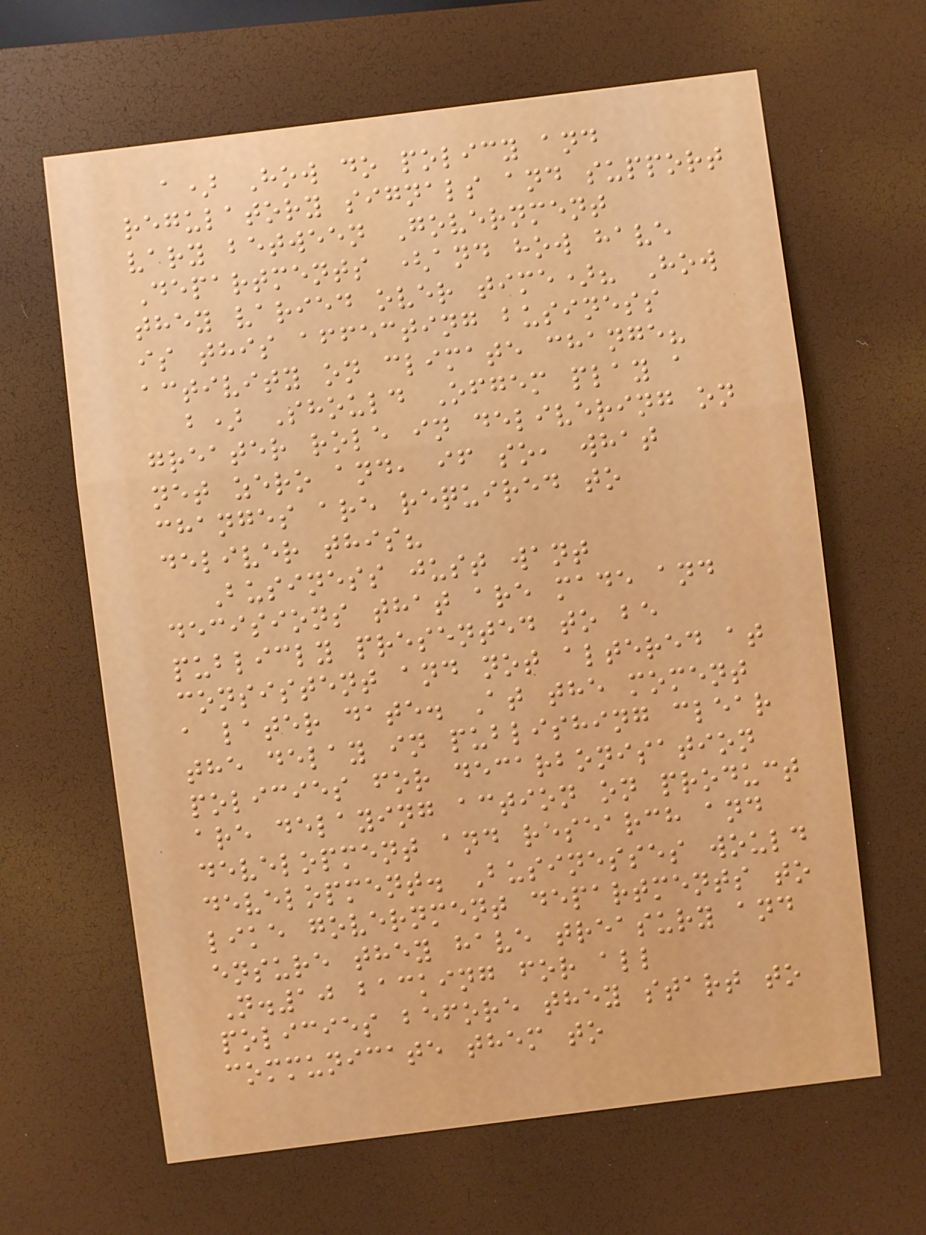a) How do policy and
regulatory signals and support
vary between Government
Departments (and how have
they varied over time)? How
is this affecting business
activity on climate change?
b) Should Ofgem play a
greater role in delivering on
net zero and, if so, what
changes are required to
deliver this?
Business just want
decisions that are made and
publicly presented to be
consistent and not altered at
a later date. At the moment
the delay in publishing clear
policies for decarbonisation
are delaying action on product
development and research and
development. Businesses would
like government departments to
ensure they have treasury and
N.10 backing for all
policies before they start to
communicate them to
